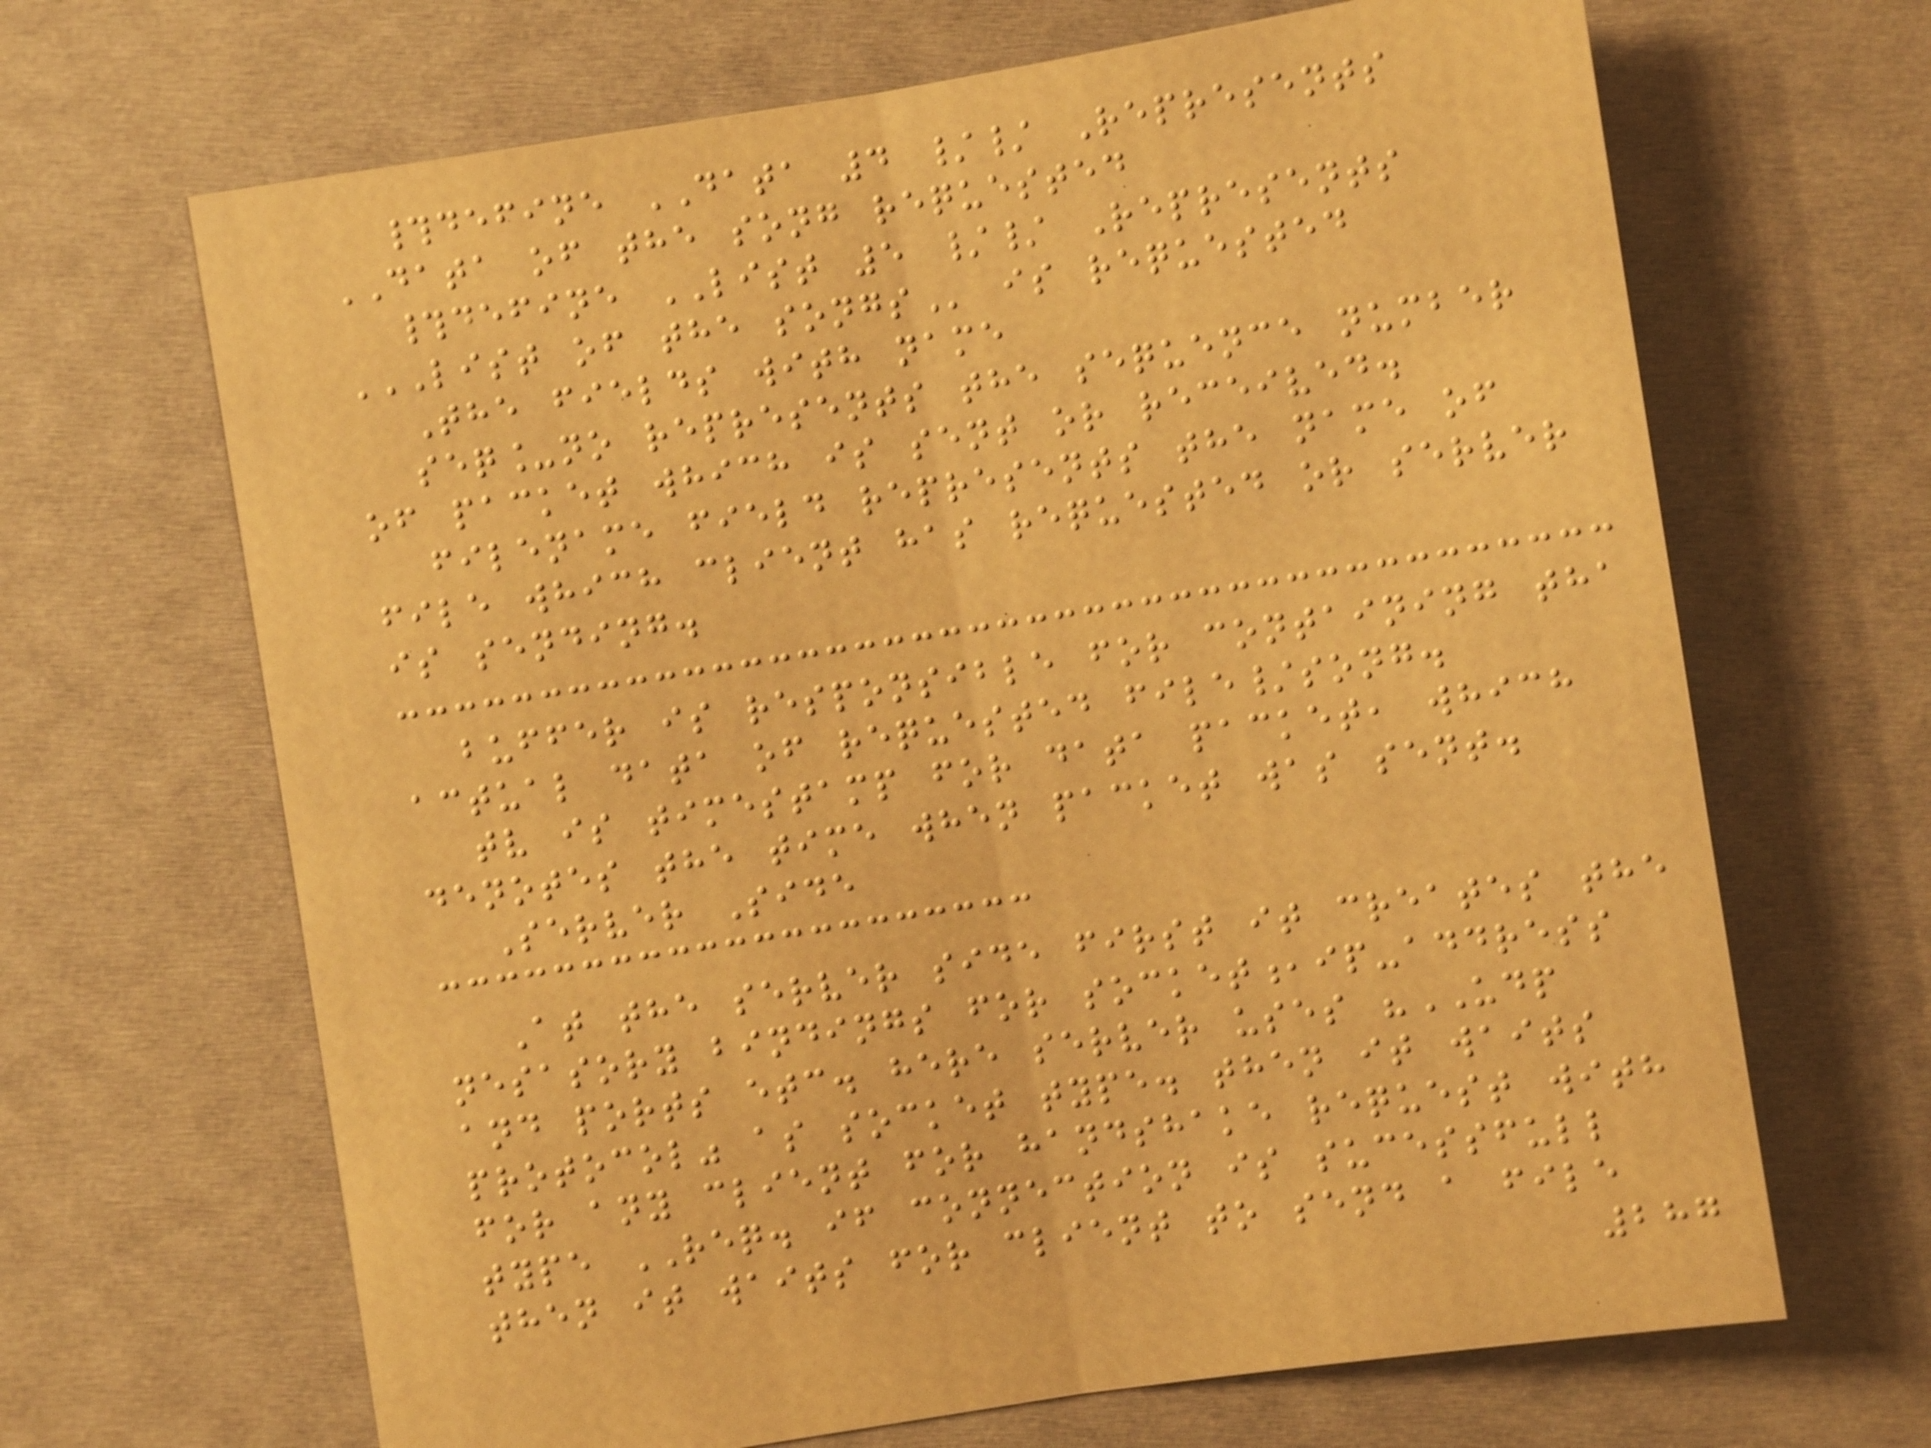#define DATA 4 // Represents
DATA of the song requested
#define LIST 5 // Represents
LIST OF THE SONGS is requested
The fields with name
seq_no represents the sequence number
of packet which is sent or received.
filename field represents the name of
file which client has requested or server
is sending.
buffer is responsible for containing tha
actual data of requested file/song.
tv is timestamp for data packet, which
denotes the time when packet was sent.
Server Side
At the server side first it creates the
nesasory bindings for socket,ip-address
and ports etc. here server uses "UDP
protocol" as socket type. then it waits
for any client for handshake request with
type REQ. if connection is sucessfull
then it waits for client to send a file
287
